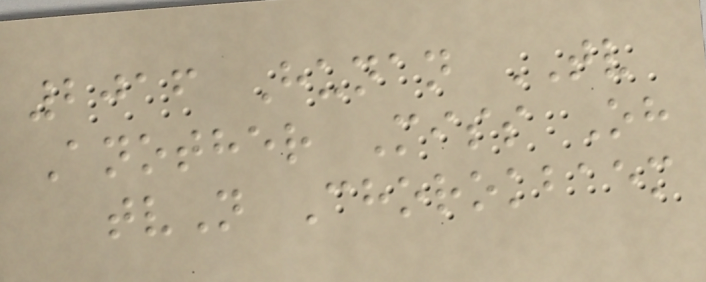2016 Hunan TV
Another Miss Oh
tvN Chorokbaem
